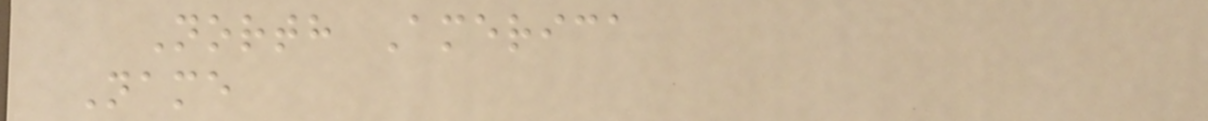North America
Name
